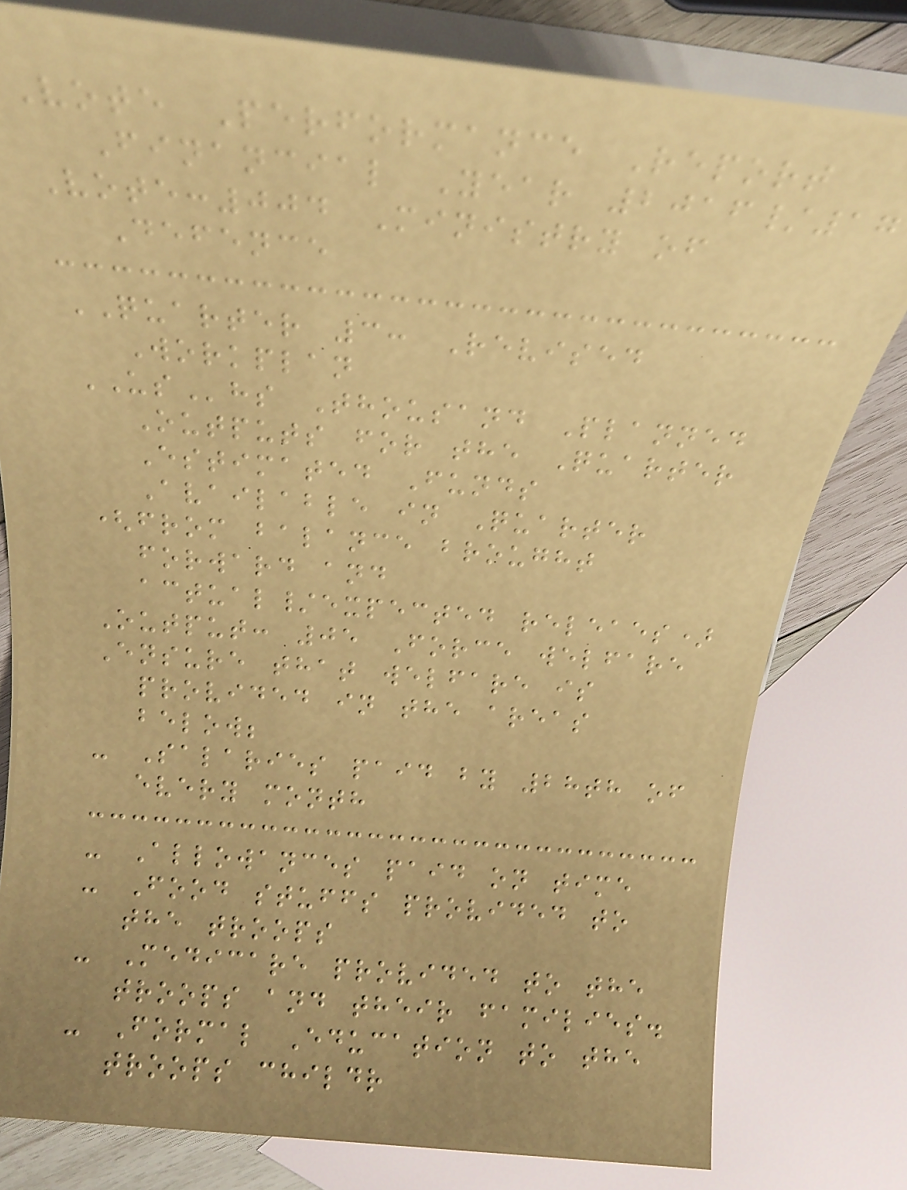Vote Performance Report
Financial Year 2016/17
Vote:004 Ministry of
Defence
QUARTER 3: Revised
Workplan
UShs Thousand Planned
Outputs for the Quarter
Estimated Funds
Available in Quarter
(from balance brought
forward and
actual/expected releaes)
Output: 05 Force welfare
Ensure that welfare is
provided in the areas
below;
- Salaries paid by 28th of
every month
- Allowances paid on time
- Food stuffs provided to
the troops
- Medicare provided to the
troops and their families.
- Formal Education to the
troops childr
